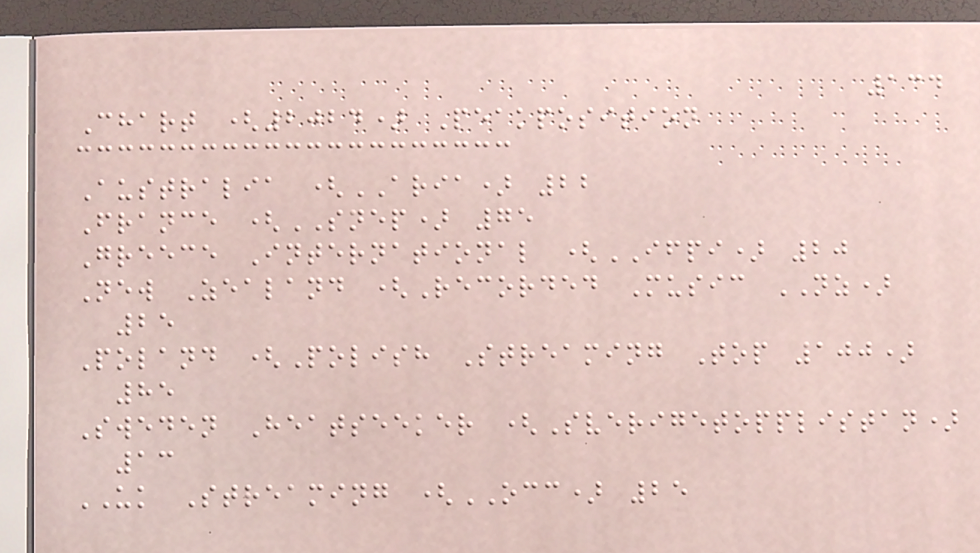134
Chart (2024) Peakposition
Australia (ARIA) 22
France (SNEP) 75
Greece International (IFPI) 20
New Zealand (Recorded Music NZ)
25
Poland (Polish Streaming Top 100)
85
Sweden Heatseeker (Sverigetopplistan)
13
UK Streaming (OCC) 25
